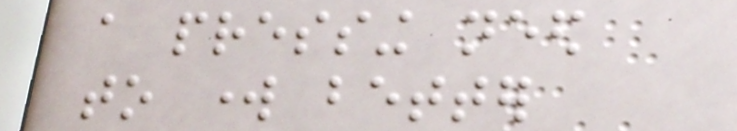a pressing need
to work better
